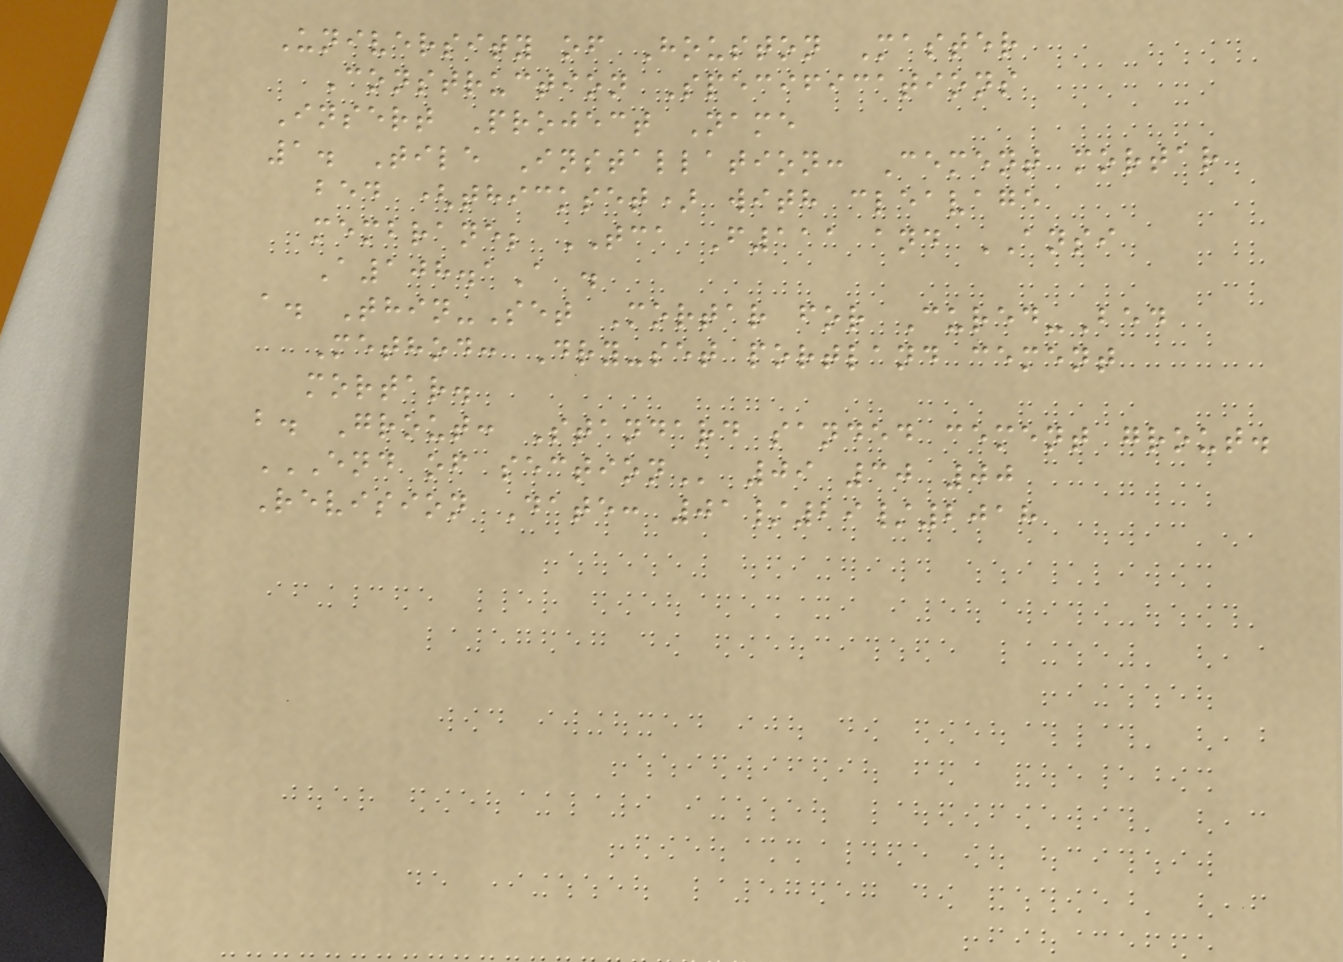University of Houston Master
Construction Specifications
Insert Project Name
1. Tile Installation: Cement mortar
bed (thickset) with cleavage
membrane; TCA F111 and ANSI
A108.1A .
a. Thin-Set Mortar for Cured-Bed
Method: Dry-set portland cement
mortar.
b. Grout: Standard sanded cement grout.
END OF SECTION 09 30 00
Revision Date: 01/29/2018
